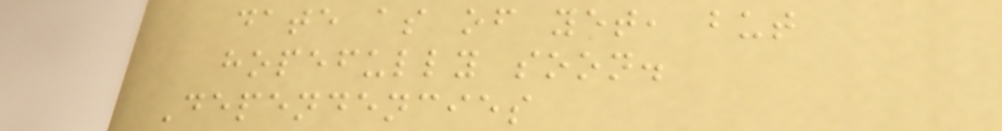date as of yet, but
hopefully soon.
Dependencies
